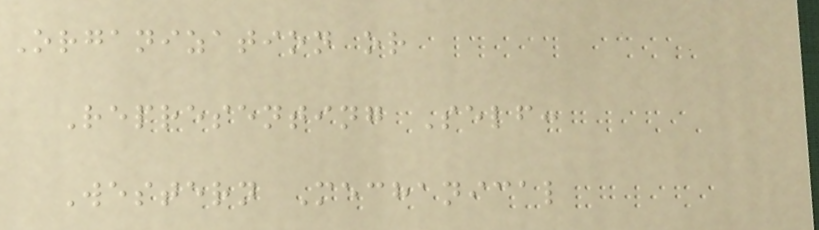Organization or
Representing Self:
Western Mechanical
